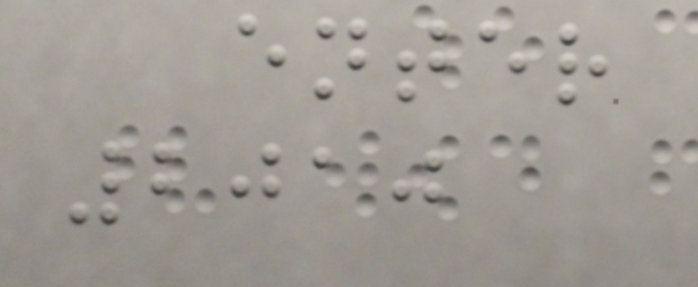enter
2010
